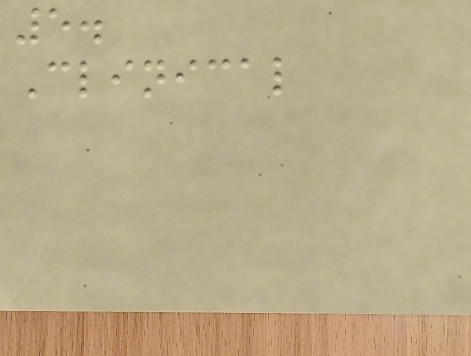5.
Clinical
